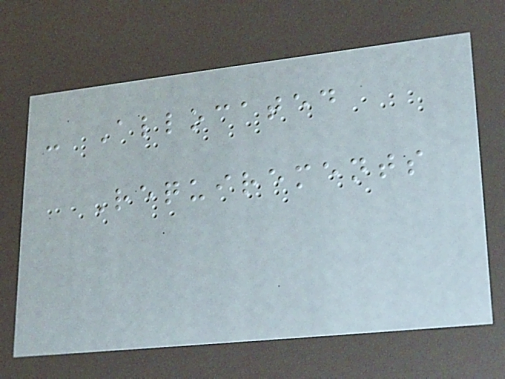- Allocated
Requirements
